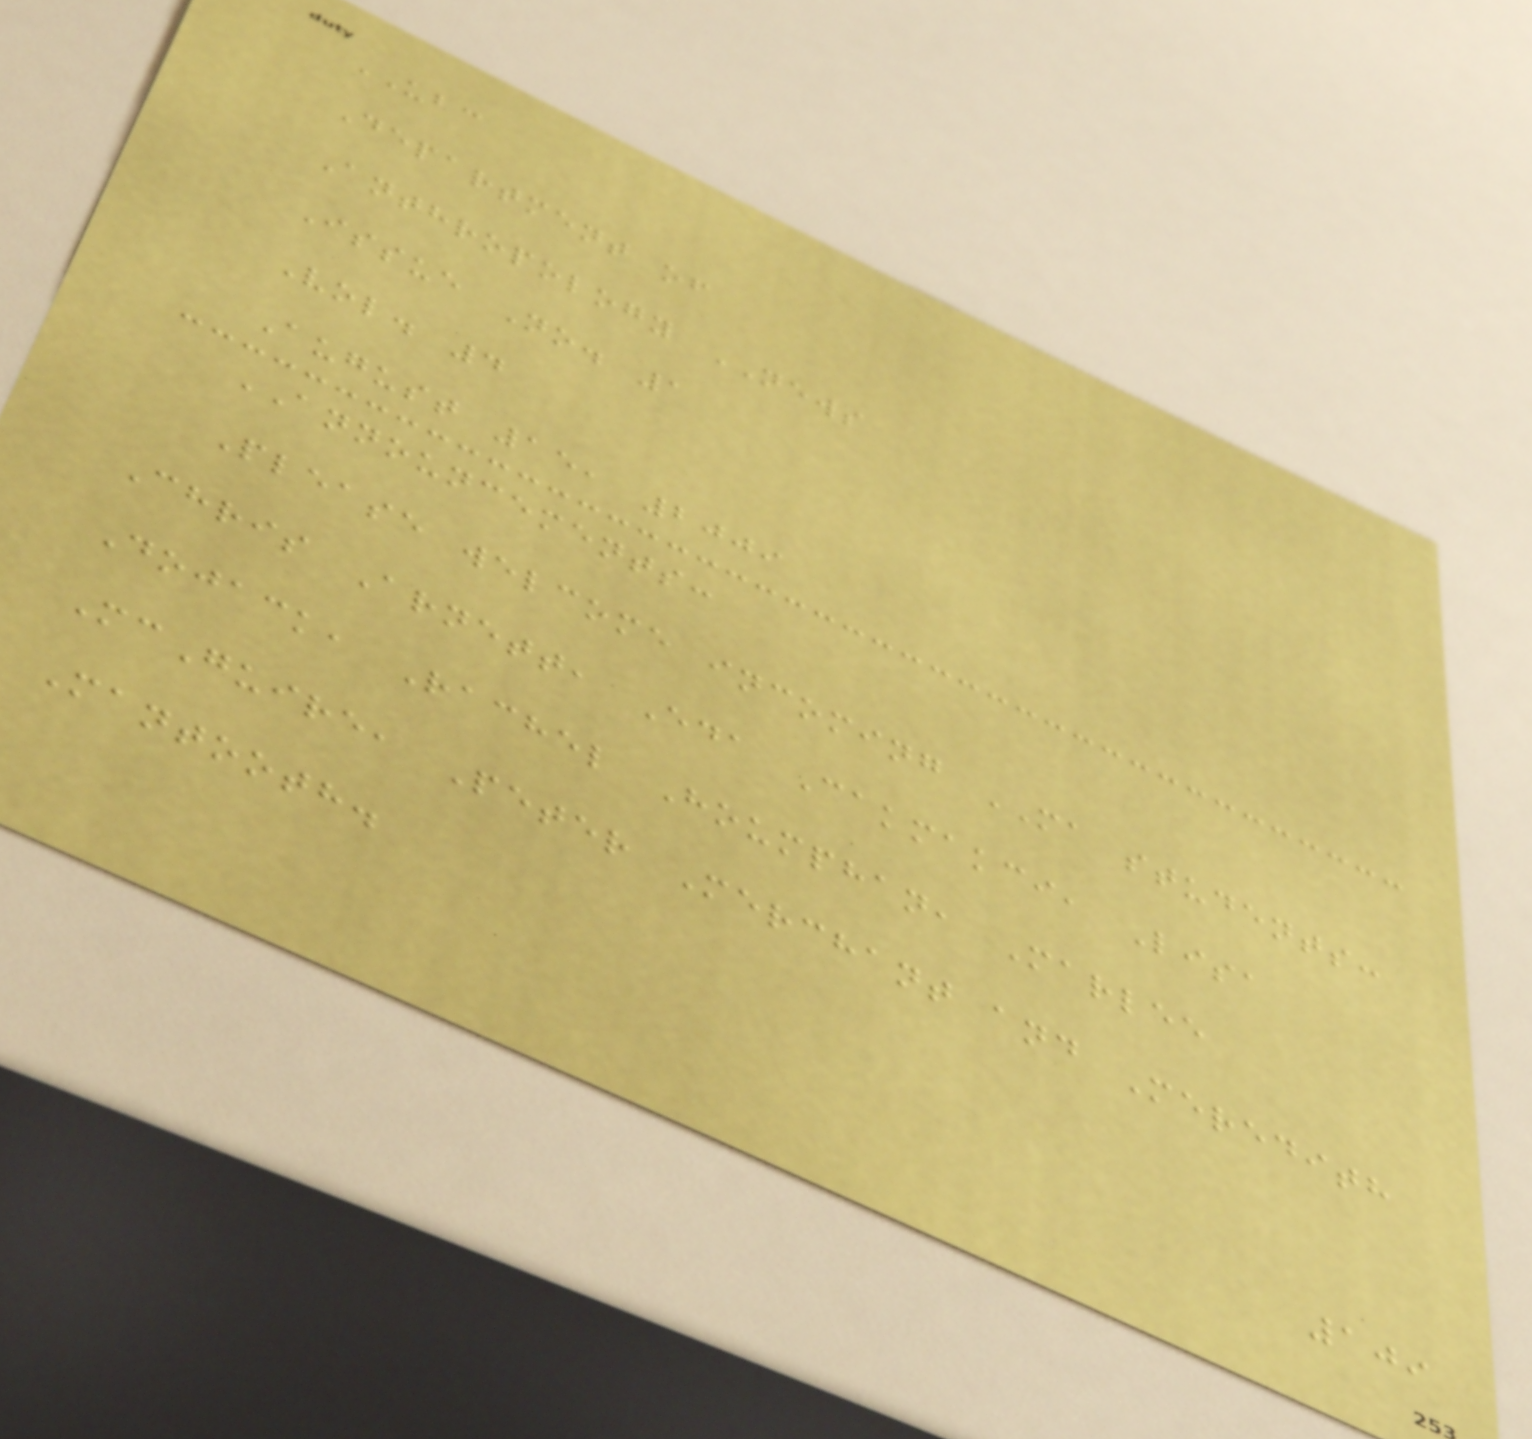UBC
Department of
Anthropology NEWS
Issue No. 1
Vol. 4
August 15, 2009
ANNOUNCEMENTS:
Please welcome incoming MA students:
Chris Arnett, Eda Cakmakci, Lisa
Dojack, Rachel Houmphan, Marlee
McGuire, Peter Merchant and Meredith
Mantooth.
109
